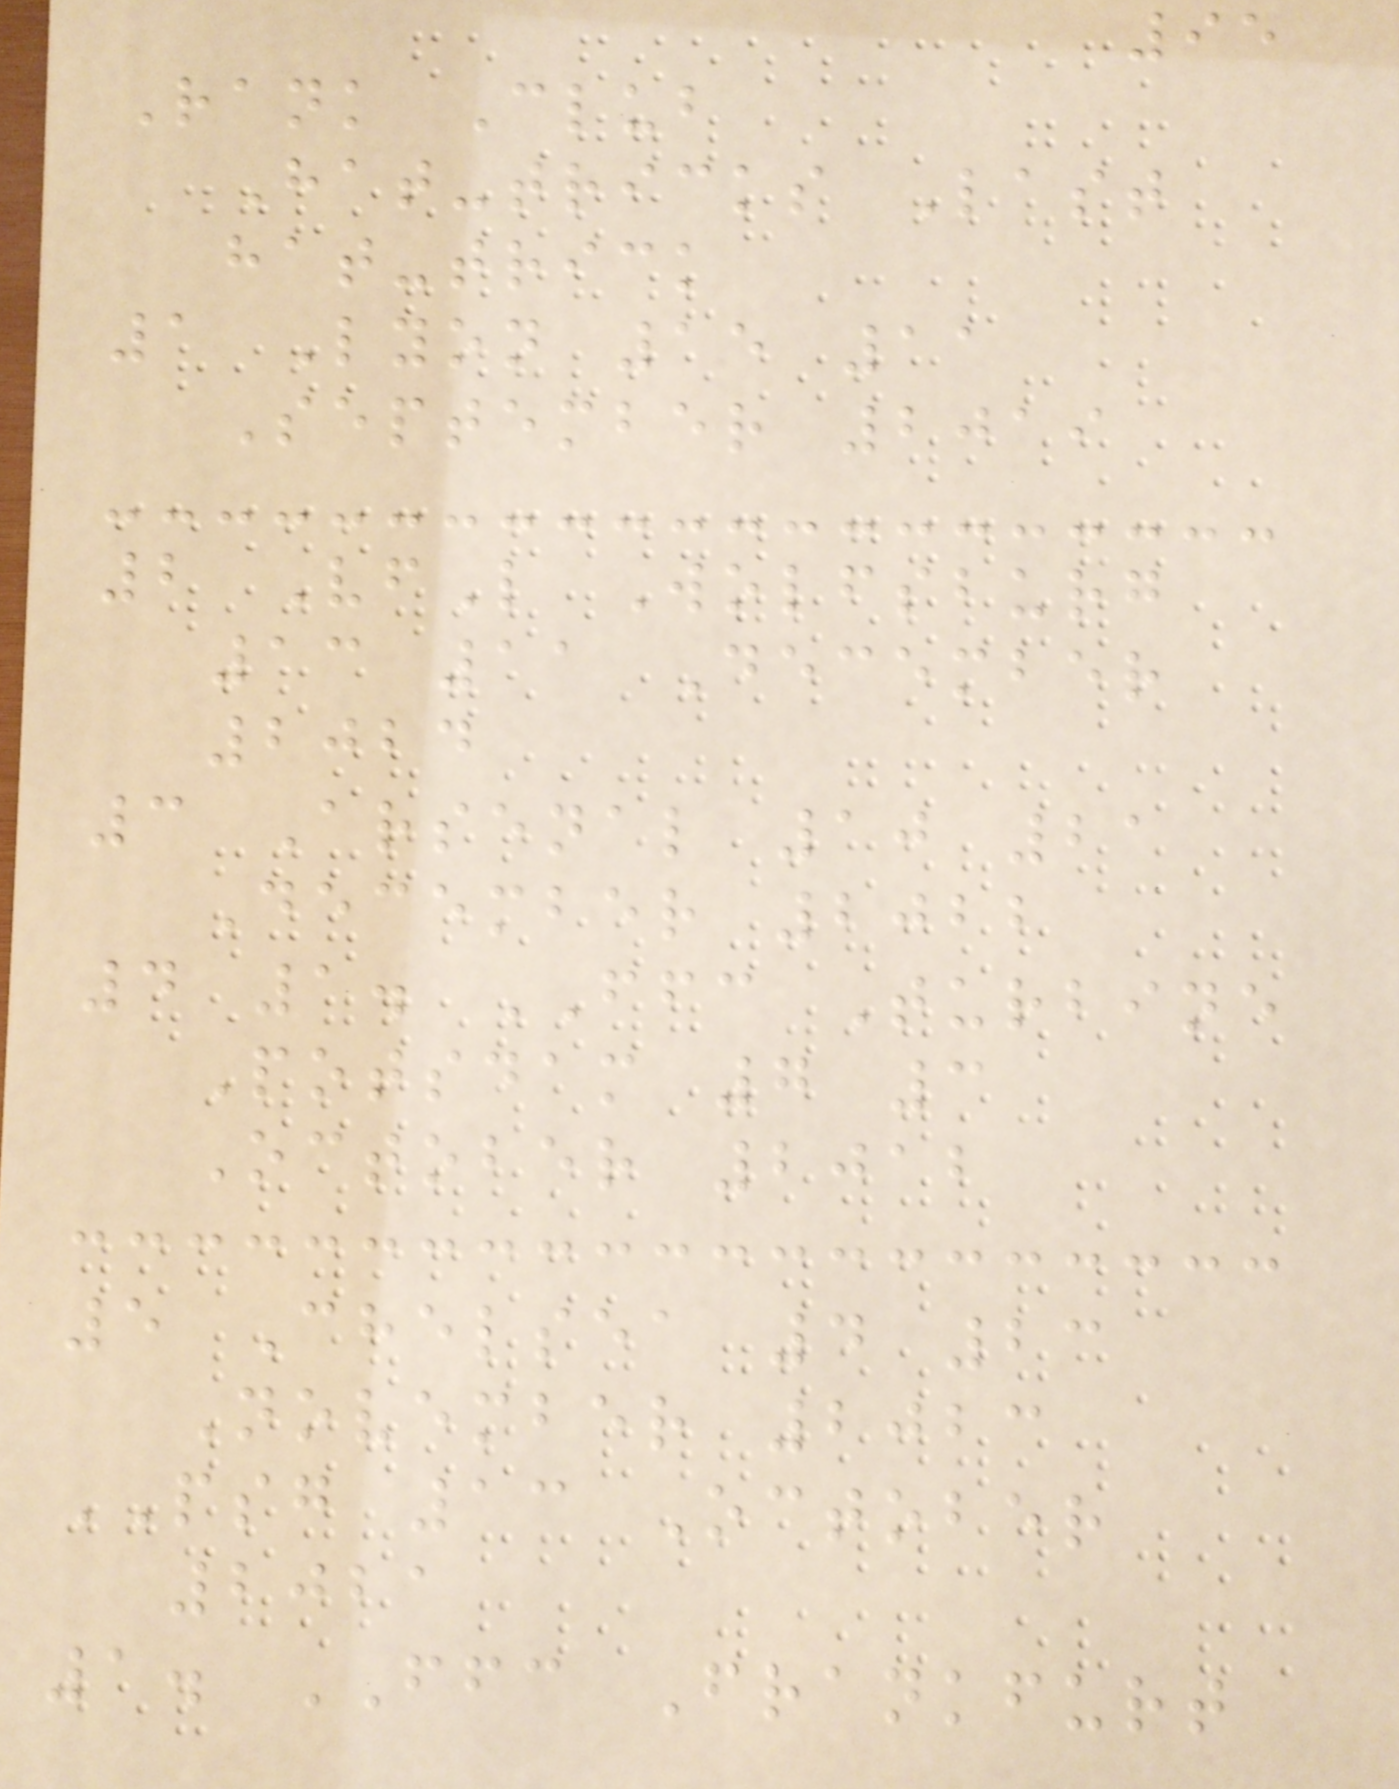95
Rank Club
Hat-tricks Last
hat-trick
1 Lyon 15 11
September 2019
2 VfL Wolfsburg
13 11 December
2024
3 Arsenal 10 21
December 2022
4 1. FFC Turbine
Potsdam 7 3
October 2012
5 Chelsea 4 23
November 2023
PSG 13 October
2021
1. FFC Frankfurt
